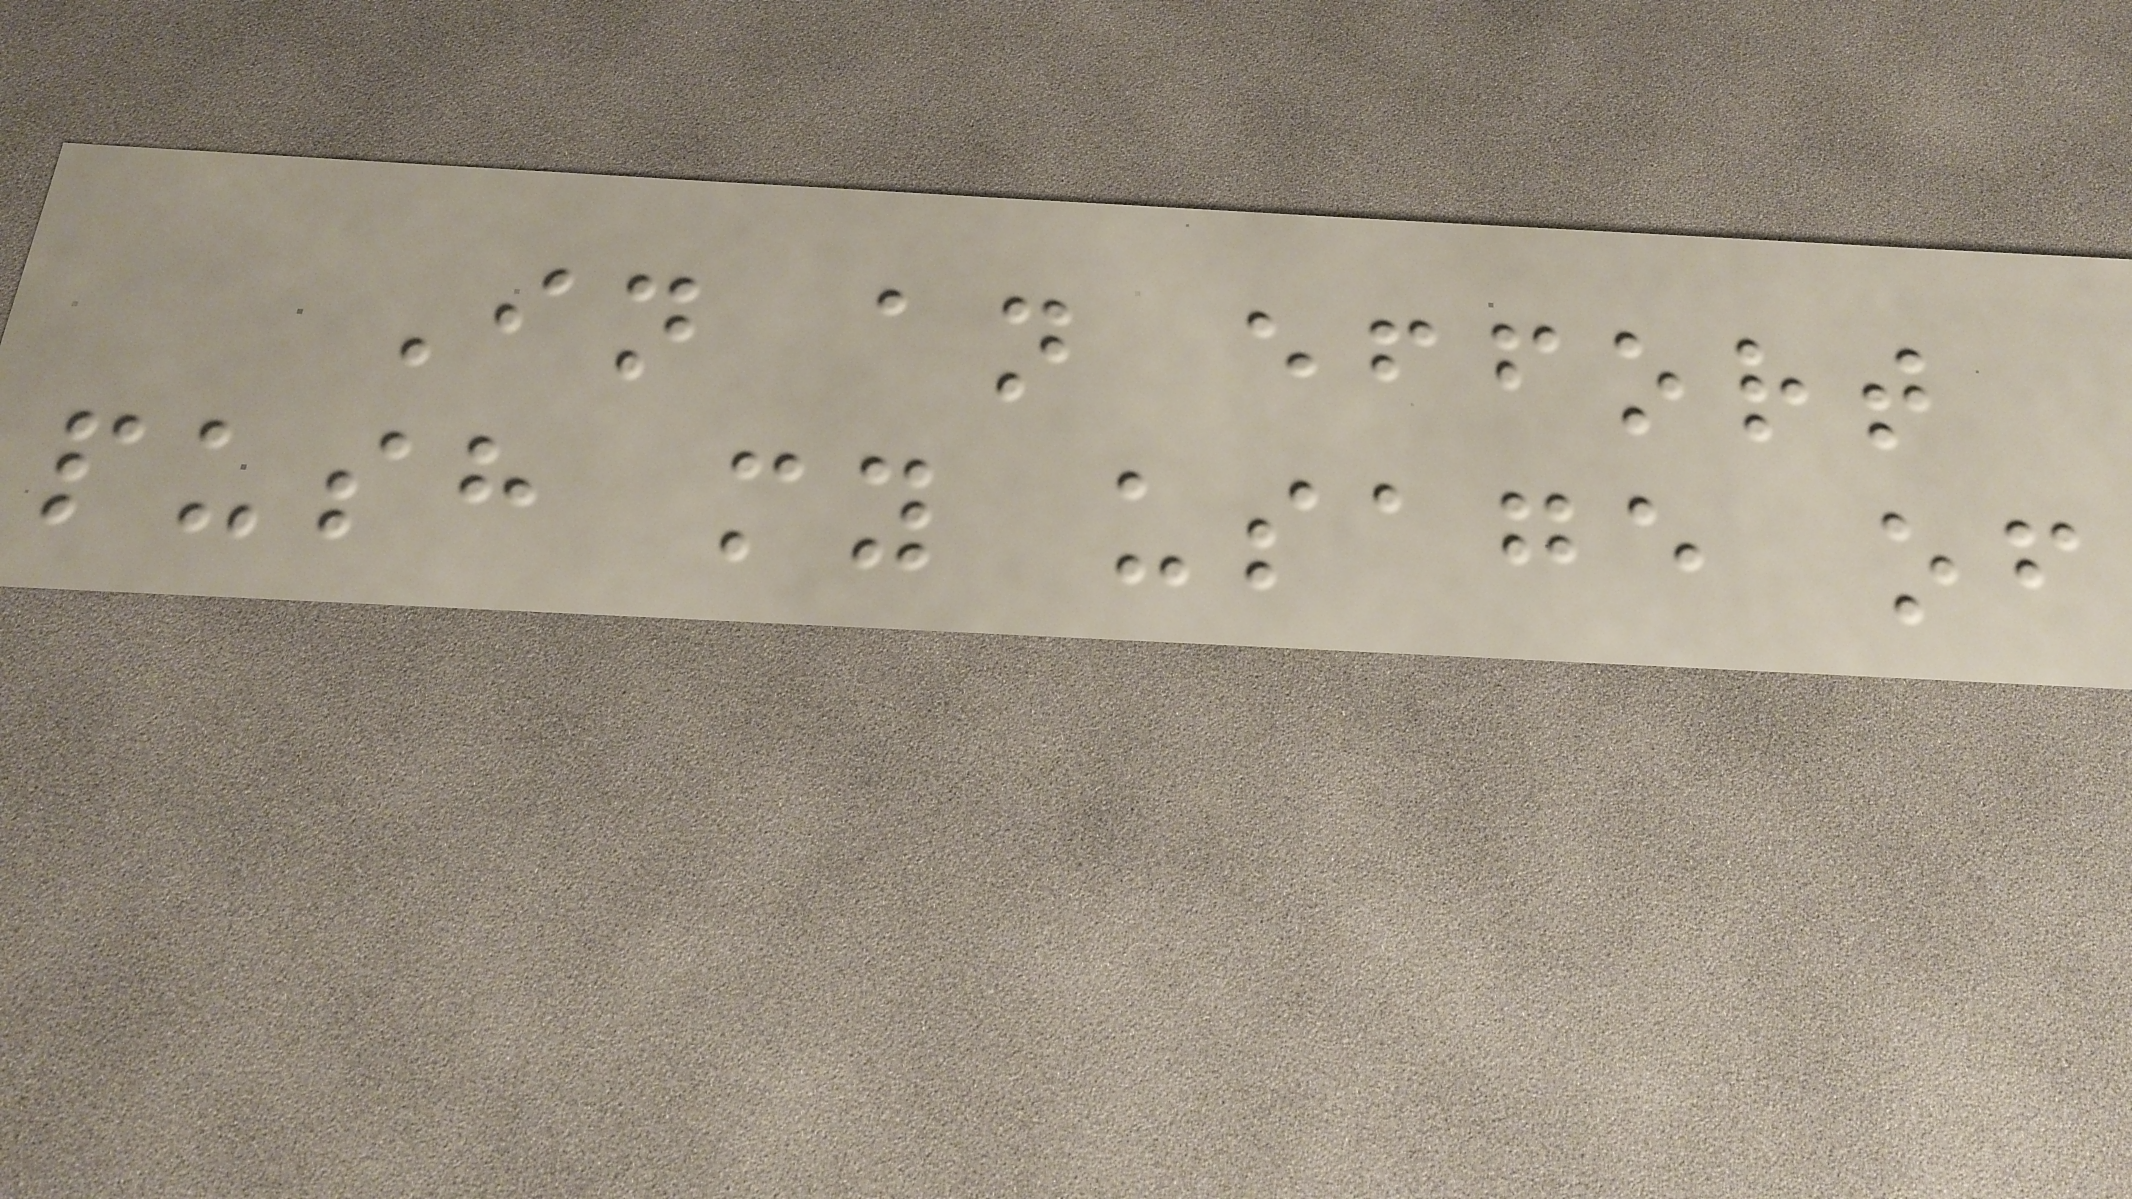In an effort
push my usage of
